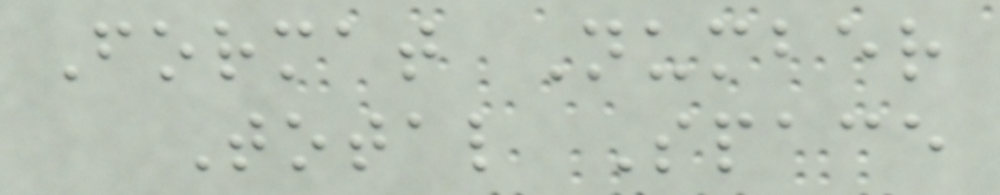Format Number
Total Space
